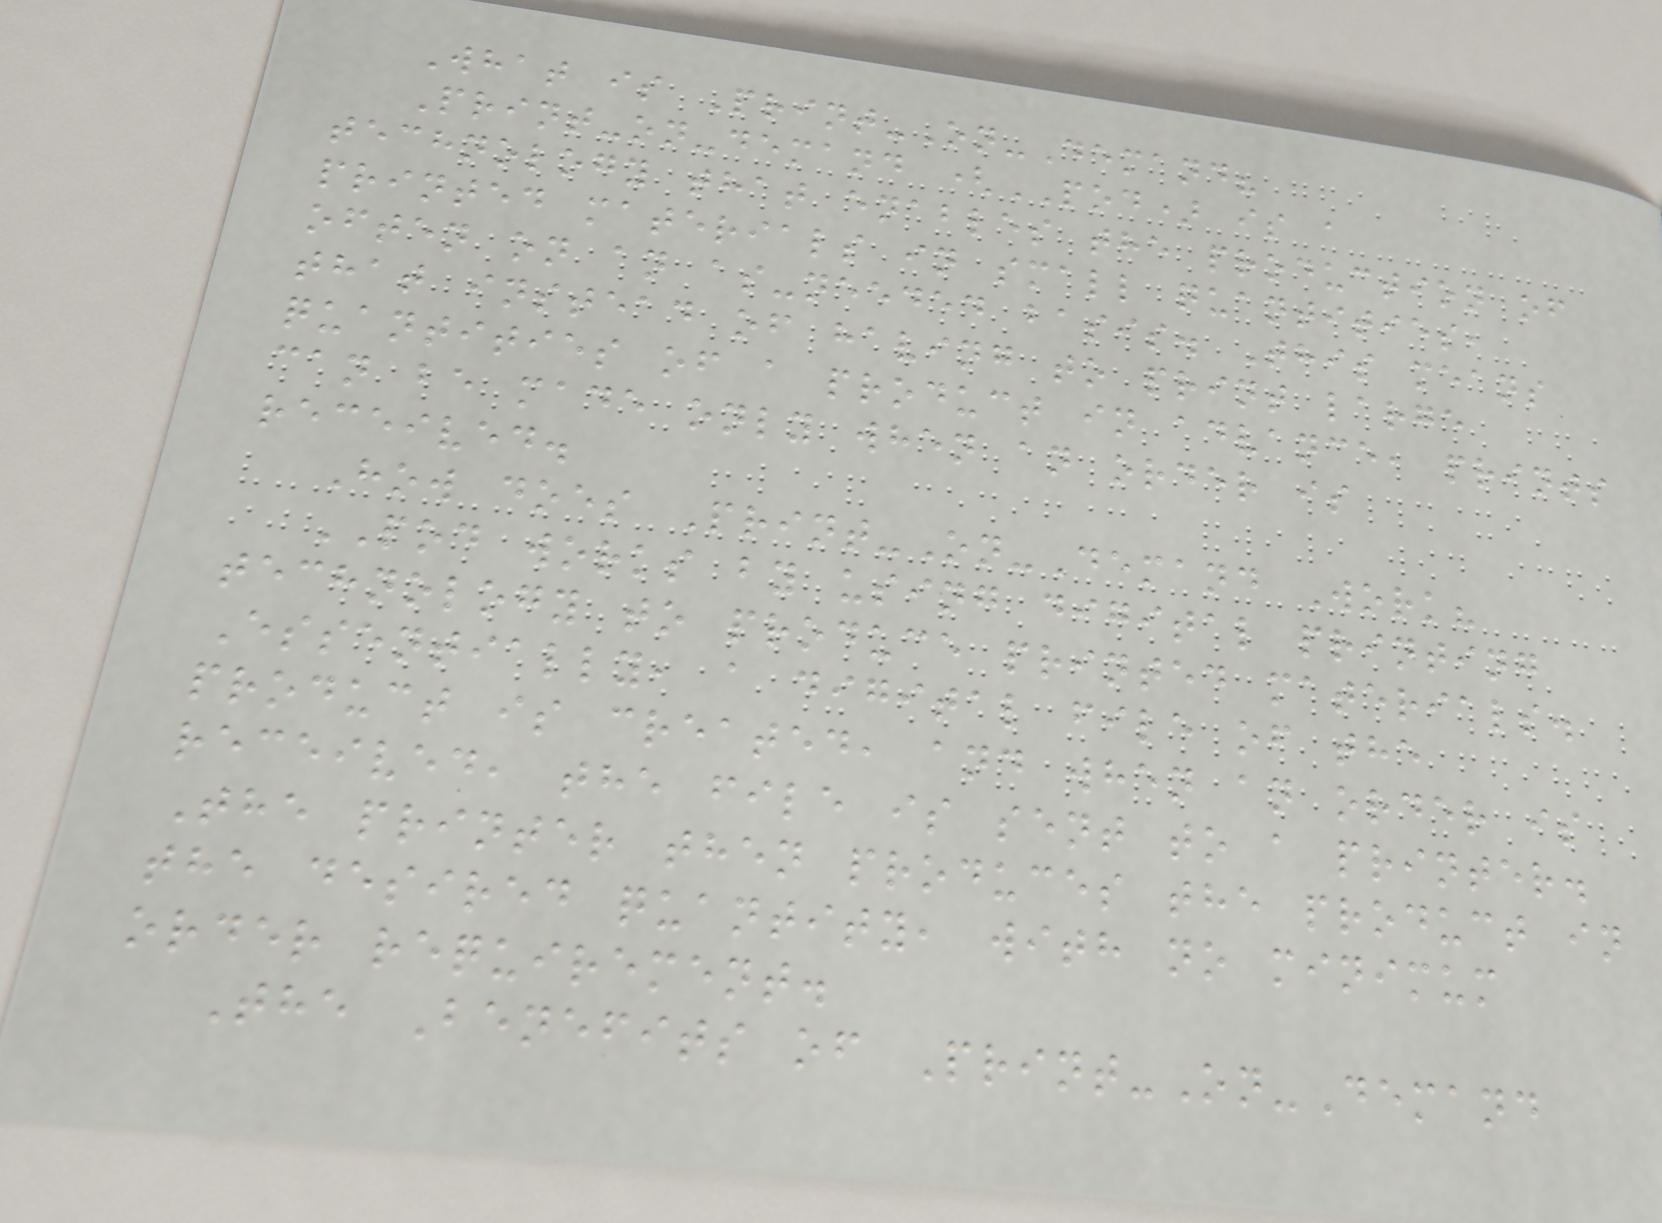What is Print-On-Demand?
Print-on-demand (POD) is a
technology that enables the production of
printed materials in small quantities,
often on an as-needed basis. This means
that instead of having to print large
quantities of a product in advance, prints
can be made only when an order is
received.
How does Print-On-Demand Work?
POD works by using digital printing
technology to produce printed materials.
Essentially, a digital file of the
product is created, and when an order is
received, the file is sent to a printer.
The printer then produces the product in
the desired quantity, with no minimum
order requirement.
The Benefits of Print-On-Demand
